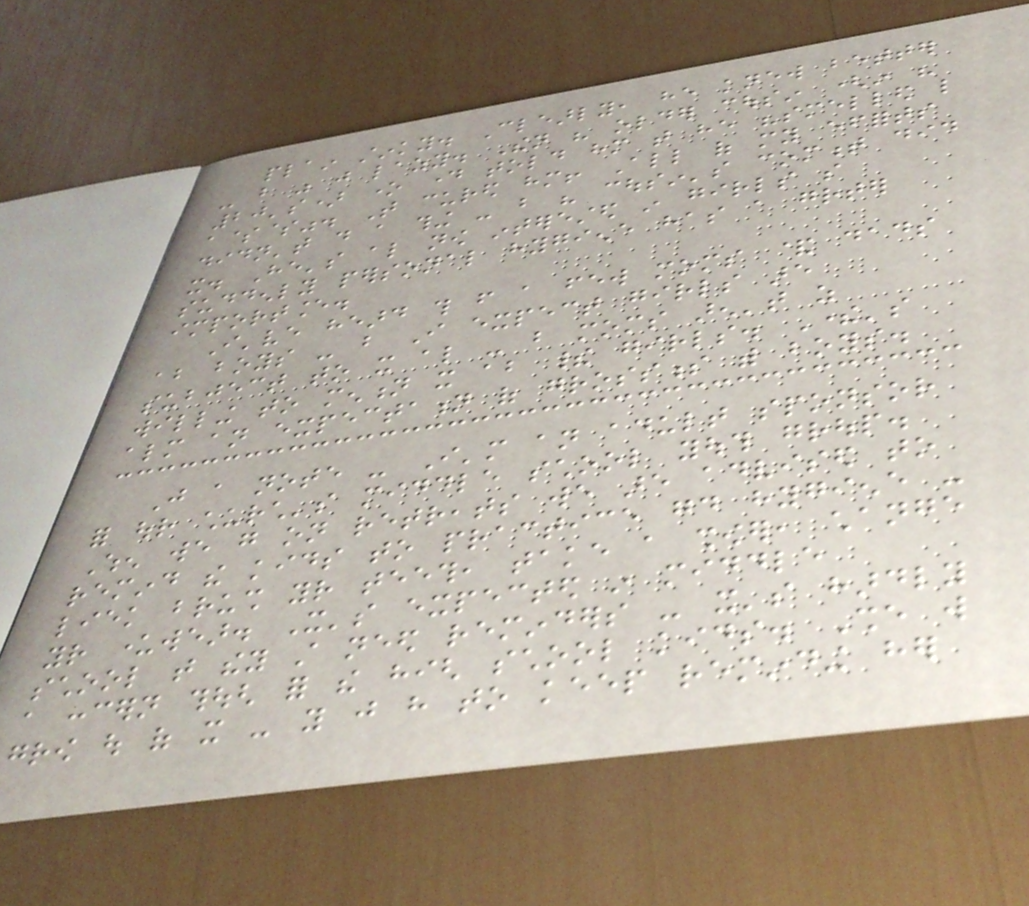plain stinky. Clearly, he knew better
- but was just lazy. Then his older cousin (in his
20's) one day told him that he "smelled like
a$$". That cured him! All of my efforts
didn't do a thing - but his cousin's comment did
it. He's also now interested in girls so
suddenly personal hygiene has a greater
importance.
I've heard this from a few moms & dads
about boys - but I expect girls are
subject to it also - but moms aren't as
willing to mention it about their girls. There's
almost an expectation of grossness with boys.
Just a note - I'm an adult sponsor
for our church's middle school youth group.
When we go on retreats we are advised to
remind the kids to practice good hygiene -
liek brush your teeth, take a shower, change
your underwear. It's expected in middle
school that they still need reminders - it's hardly
a concern though for the high school kids. She will
grow out of it - you just have to keep reminding her
